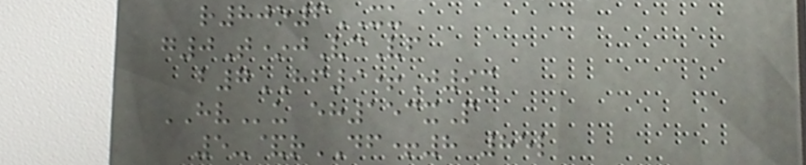r80o6XU
g0T*jVcVf
b7HF9+J9x
HVu eh153xP
5-&rDF+8 85l
